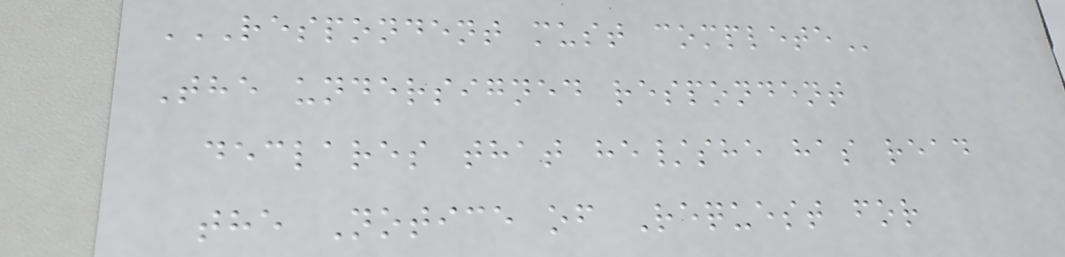RESPONDENT MUST COMPLETE
The undersigned respondent
declares that he/she has read
the Notice of Request for
